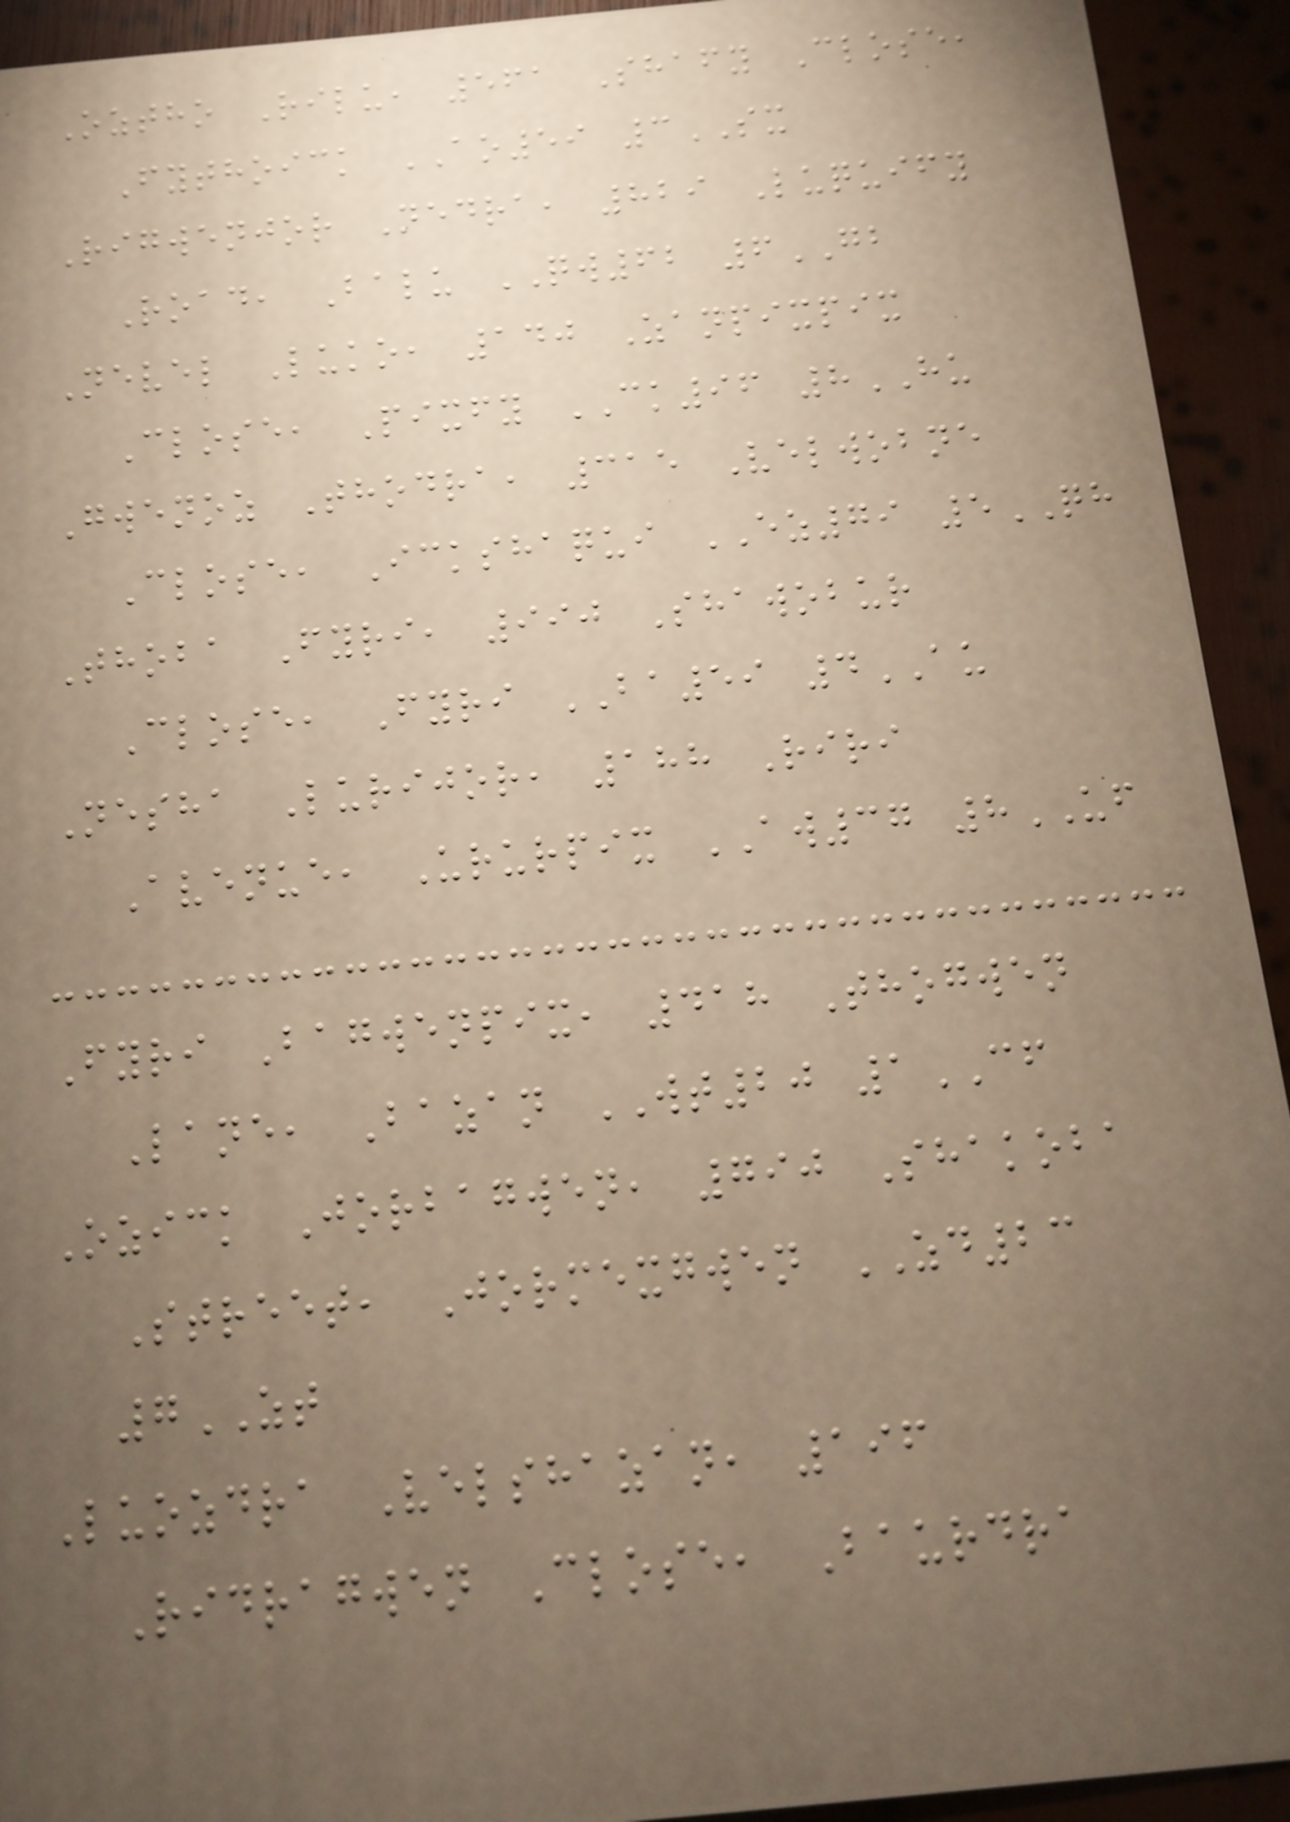Oztho Rilu, 561 Shafy Close,
Fythoick AO59 3SX
Rigwenjor Nedra, 829 Luquify
Road, Balu QW62 6GB
Nevel Luko, 140 Zanpixpix
Close, Pixfy CK96 8HU
Gwenoz Thodra, 315 Velwobne
Close, Ickshaqui EZ79 5QH
Thoba Fyri, 990 Shawobur
Close, Fyri BA59 4AU
Nesha Lurijor, 188 Riri
Avenue, Ururpix AW37 8UF
Fyri Bagwenpix, 418 Thogwen
Lane, Bazan WT20 1CF
Ozick Jorbagwen, 790 Shakoba
Street, Jormexgwen ZD23
7ZT
Luozdra Velshazan, 196
Ridragwen Close, Baurdra
